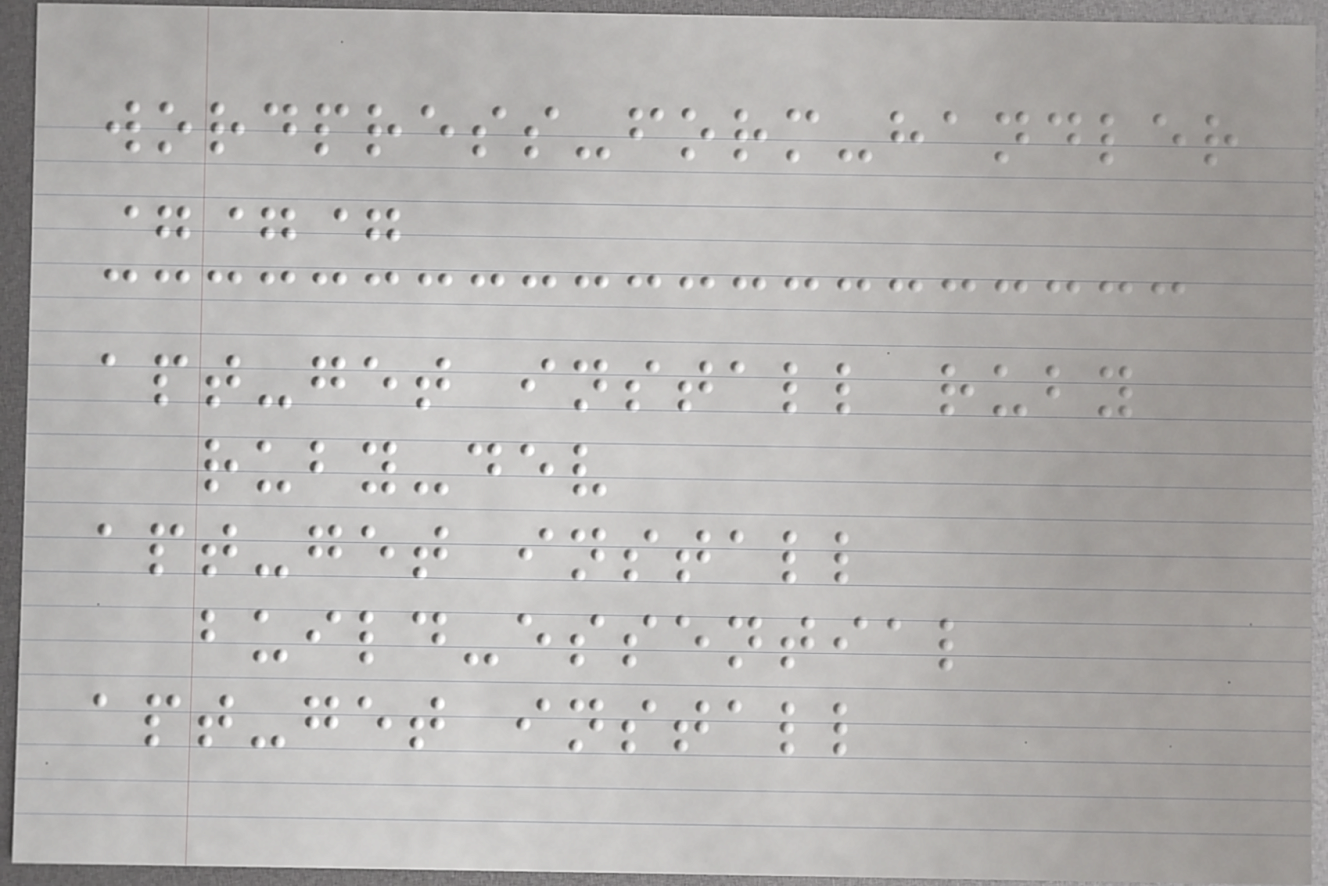wordpress-form-handler
===
apt-get install ruby
ruby-dev
apt-get install
build-essential
apt-get install
